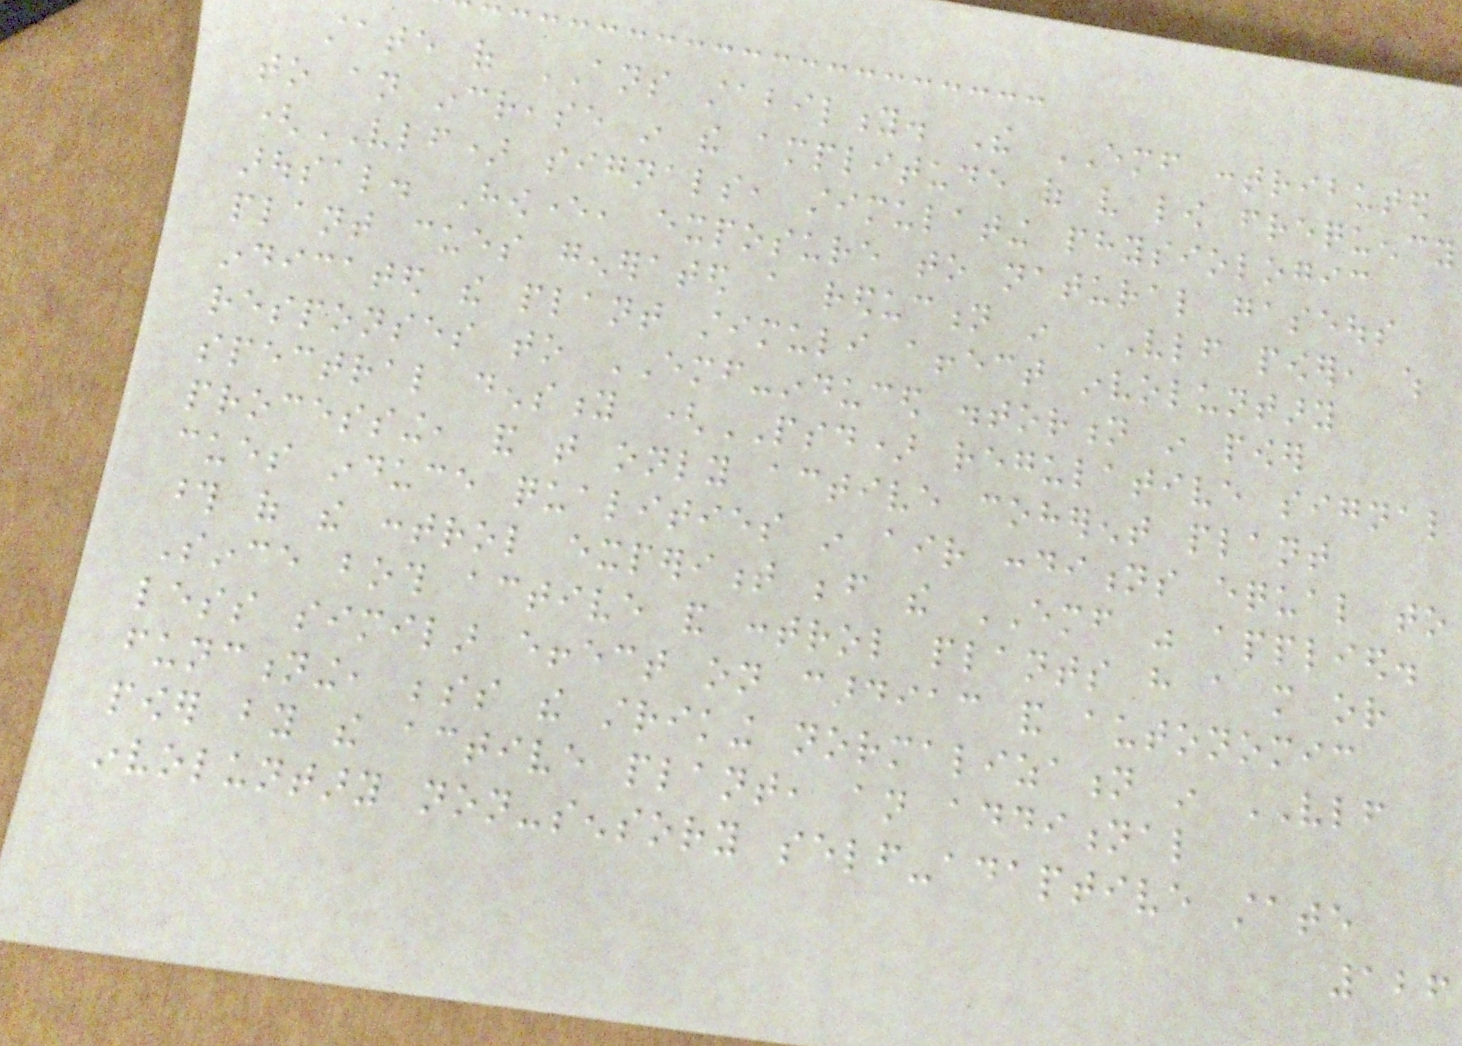state of ANS stability. The EMF contributed
to an increase in the amplitude of very low frequency
(VLF) signals, stimulating physiologic
arousal. However, exposure to natural gaseous
plant cues generated a reduction in VLF power, which
indicated the plant stimuli affect involuntary
responses to EMF-induced distortion in power
spectral density (PSD) regulative signal
processing, and that only active coherent plant
cues induce qualities in air conditions equal to
those of the control experiment before the EMF was applied.
Since both active and control plants have a more or
less similar effect on cardiac and autonomic
functioning, besides the striking normalization in VLF
power by the active plant, an additional
involuntary non-sensory self-adaptive state
126
